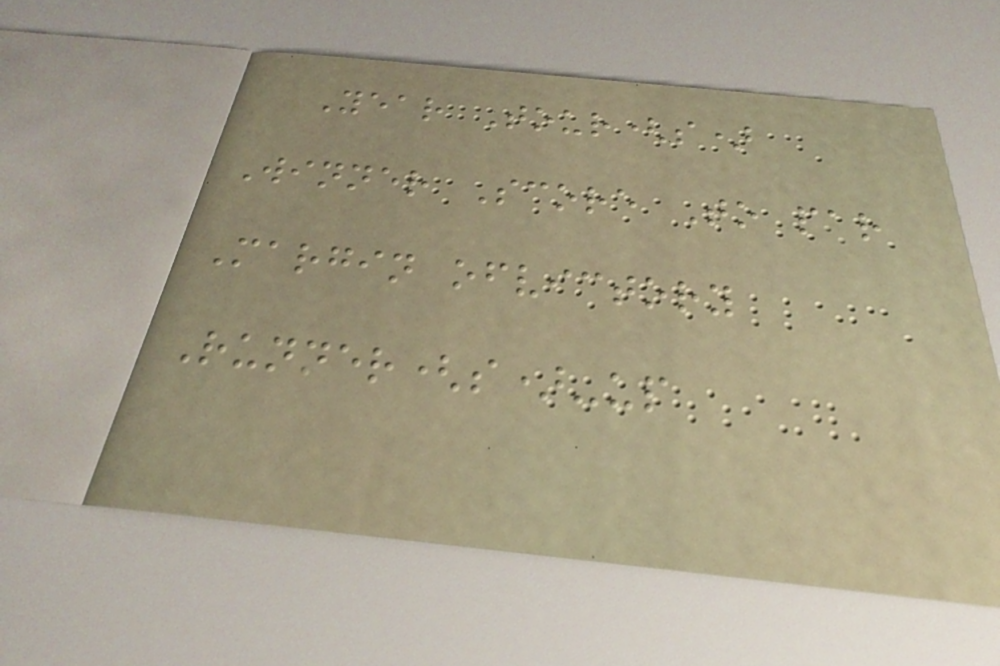Year Tour(s)
Winner Score To par
Margin ofvictory
Runner(s)-up
